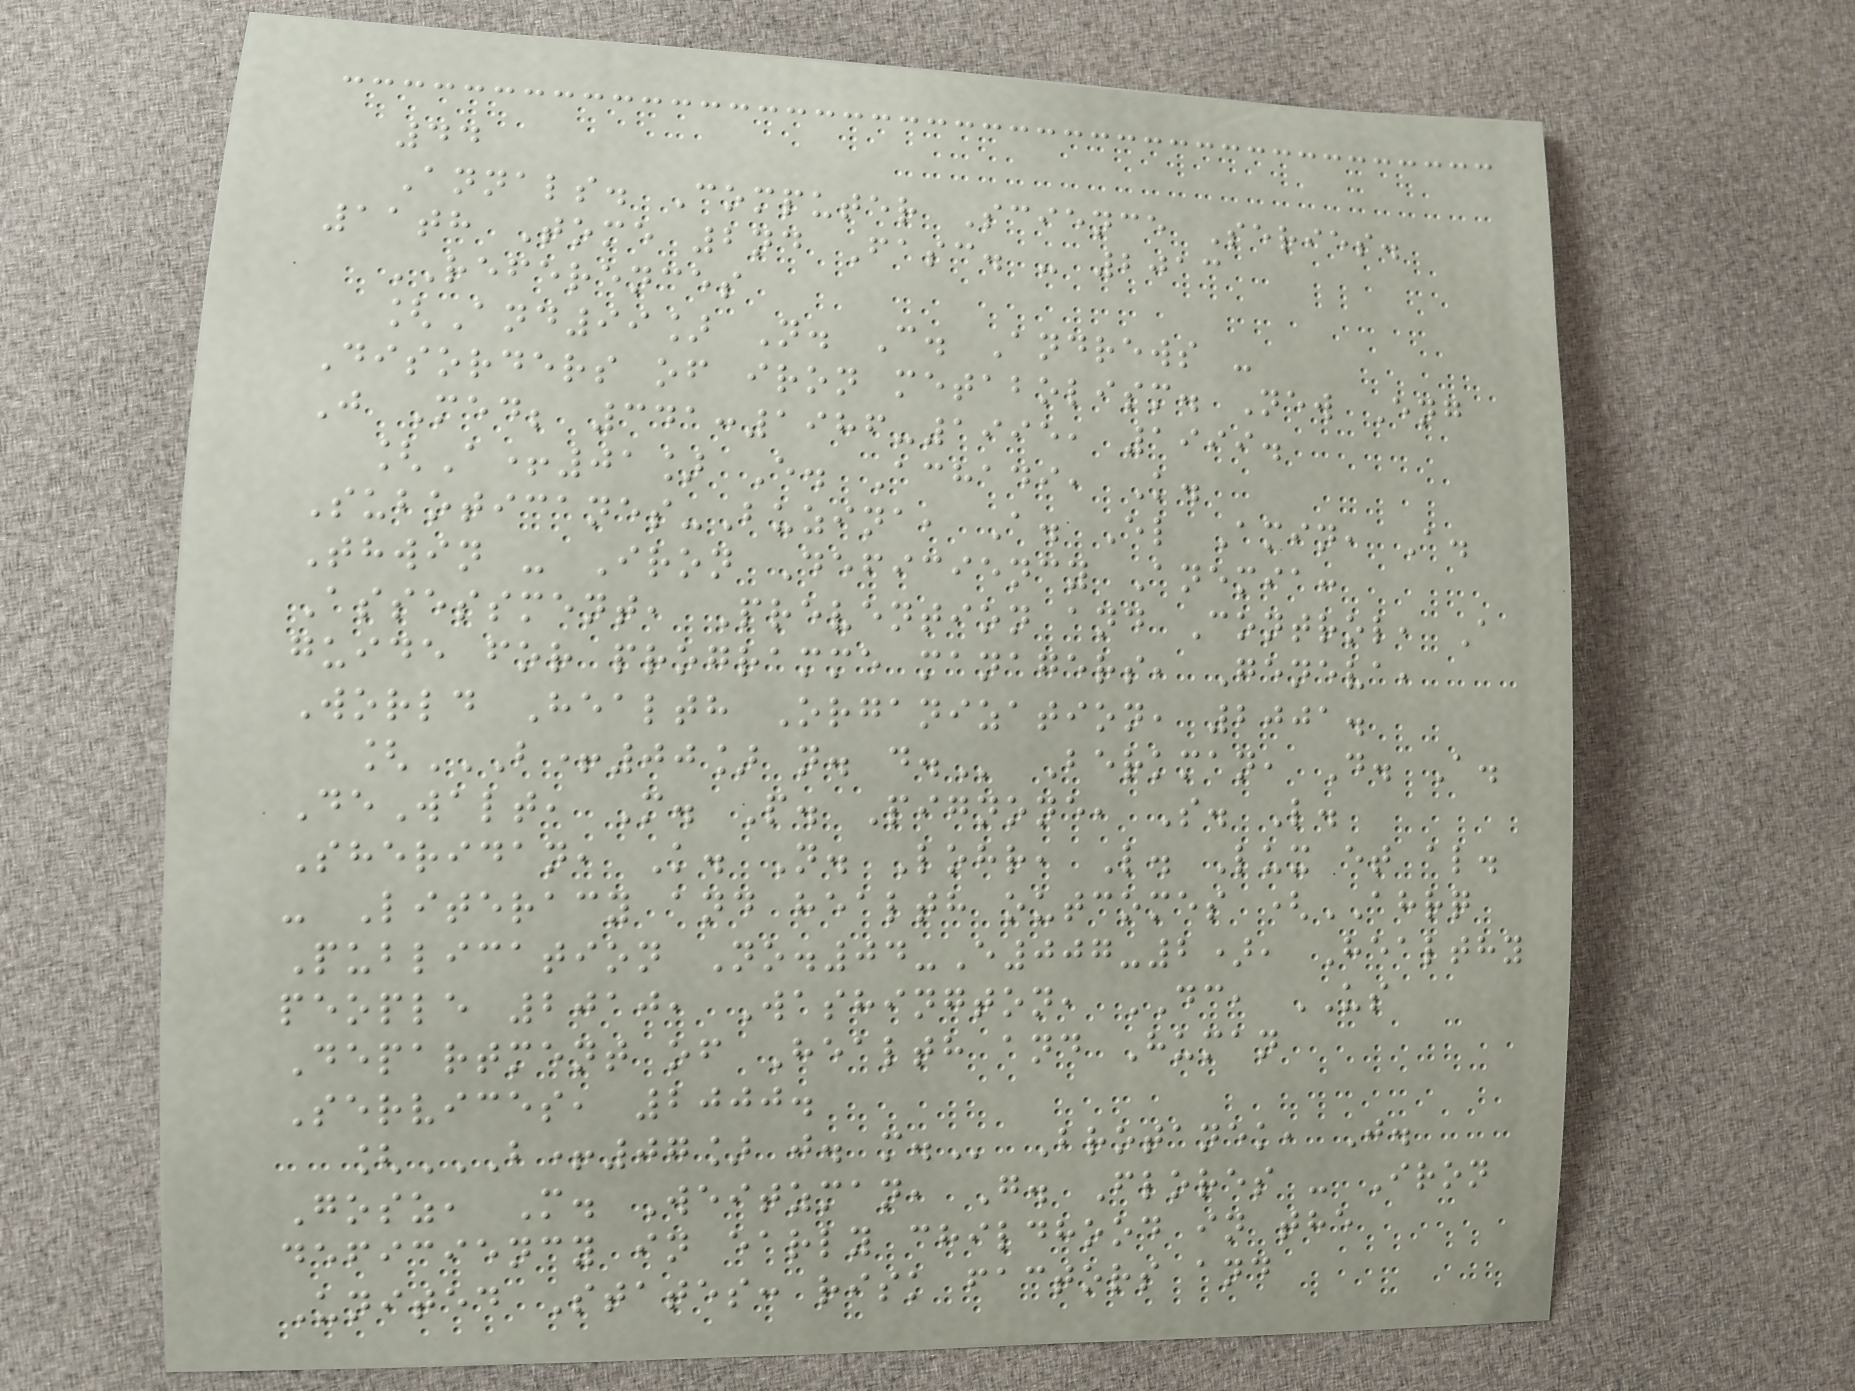44
Annals. Computer Science Series.
11th Tome 2nd Fasc. - 2013
REFERENCES
[And99] N. C. Andrews -
Disorders of iron metabolism. New Eng
J Med; 341:1986-1995, 1999.
[A+01] E. Achadi, K.
Suboticanes-Buzina, A. El Amin, A.
Thwin - Iron Deficiency Anemia:
Assessment, Prevention and Control, A
guide for programme managers, Geneva,
World Health Organization, 2001.
[B+00] N. D. Berkman, D. A.
DeWalt, M. P. Pignone, S. L.
Sheridan, K. N. Lohr, L. Lux et al.
- Literacy and health outcomes (AHRQ
Publication No.04-E007-2), Healthy
people 2010, Washington, DC, US
Department of Health and Human
Services, 2000.
[B+07] J. M. Brotanek, J.
Gosz, M. Weitzman, G. Flores - Iron
deficiency in early childhood in the
United States: risk factors and
